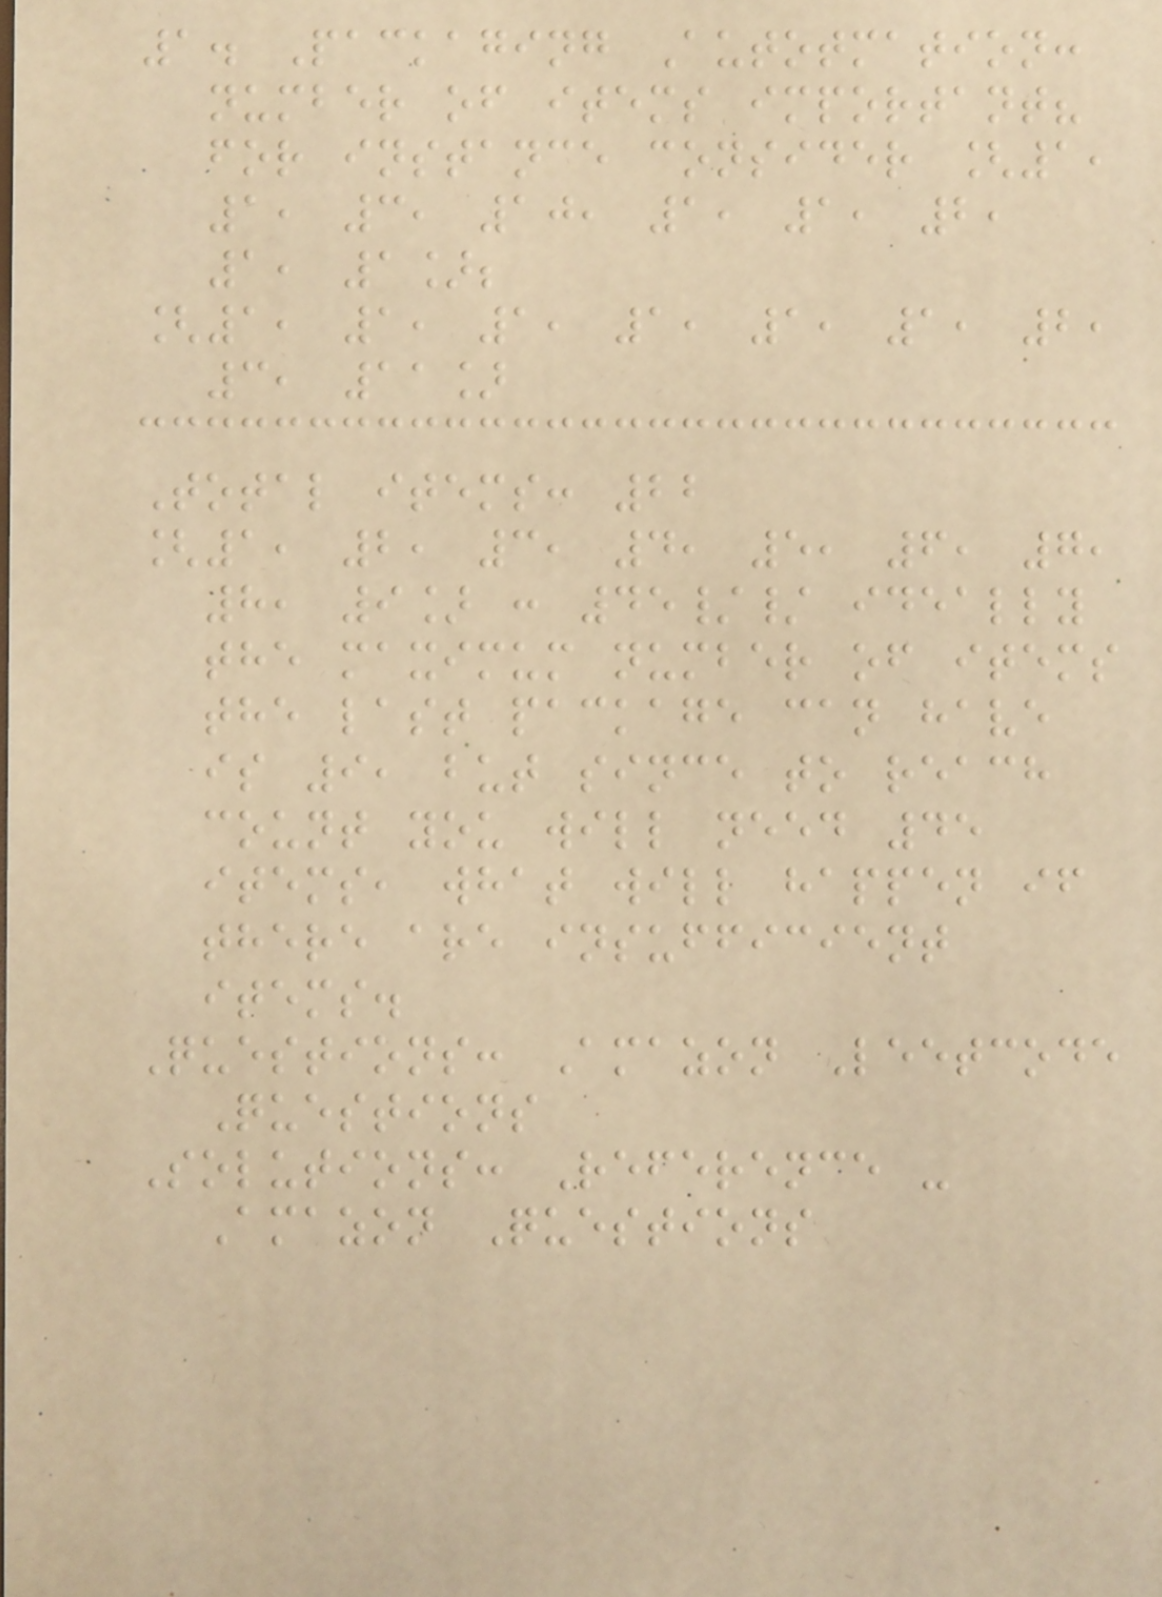1. Packaging Autotmation:
number of items important?
for instance consider [1,
1, 3, 10, 1, 1, 2,
1, 1];
[1, 1, 1, 1, 1, 1, 2,
3, 11]
Total items: 22
[1, 2, 3, 4, 5, 6, 7,
8, 9] : 45// ideally
the maximum number of items
the last package can have
is 9, but since to reach
count you will need 45
items, what will happen if
there are insufficient
items.
Questions: Amazon Leetcode
Questions
Solutions: Reference -
Amazon Questions
